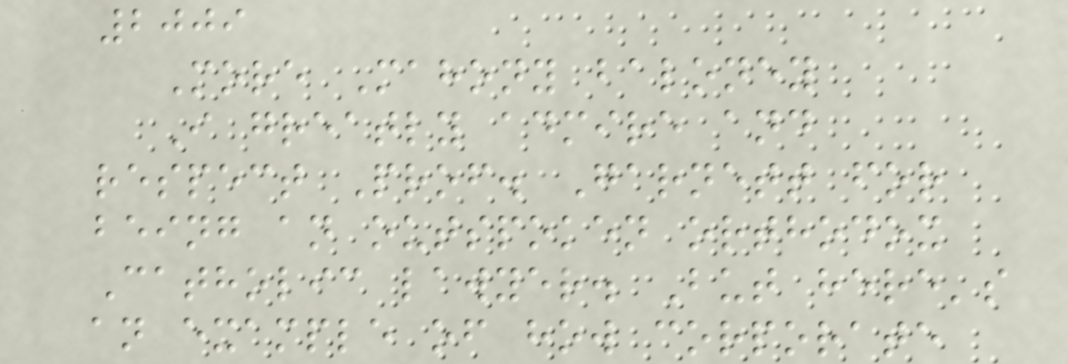2009
More Mahony baloney
I greatly admire and
respect Prof. Garnett for
being an outspoken orthodox
Catholic lawyer. But here's
an example of how corporate
